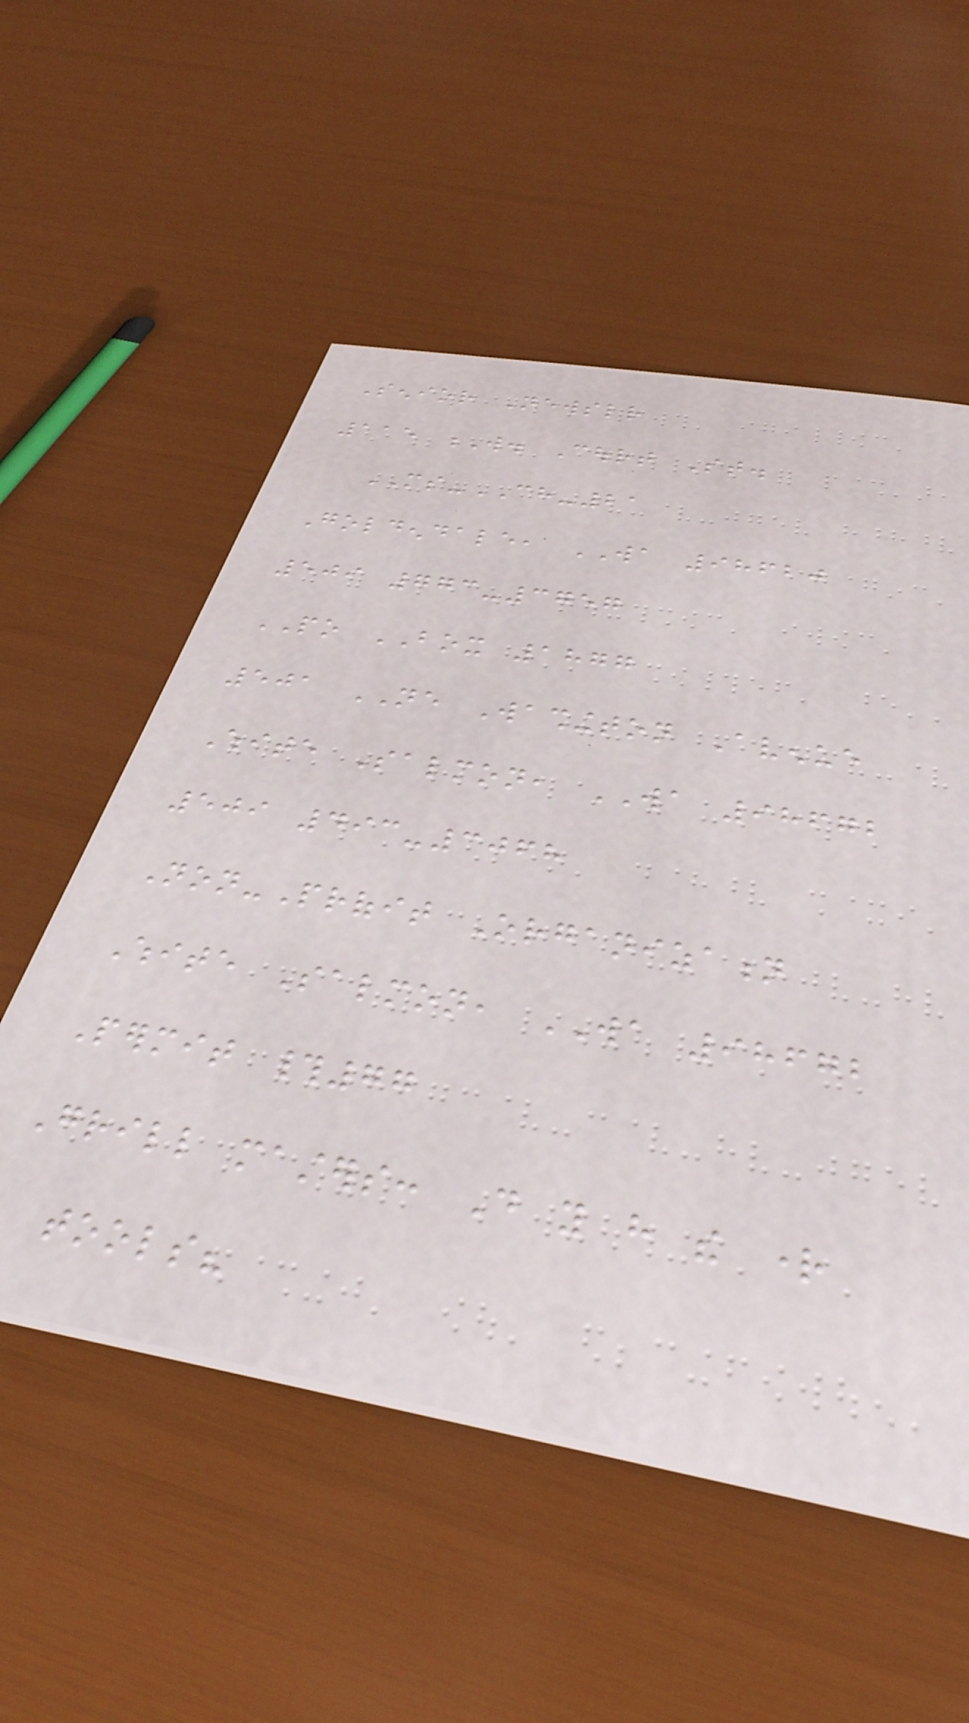Senior Newsletter
115 W. Court St.
MS-CH-21
Goldendale, WA 98620
509 773-3757
PO BOX 1877
501 NE Washington Avenue
White Salmon, WA 98672
509 493-3068
Non-Profit Organization
White Salmon, WA 98672
Permit #77
Grill masters: Do you have the right
tools?
